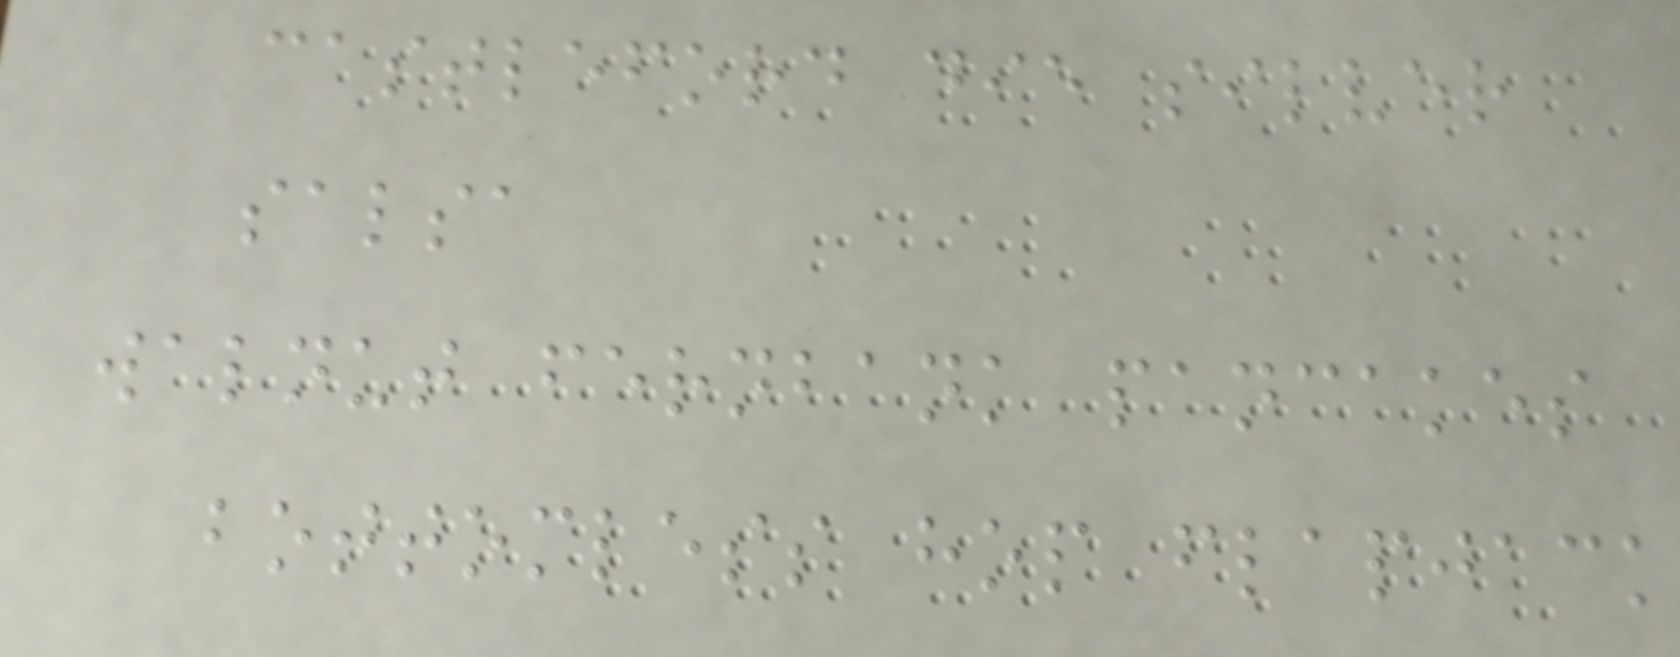castleford die silver
salsa
walnut fernbank pancakes
bottomless hop flapjack
